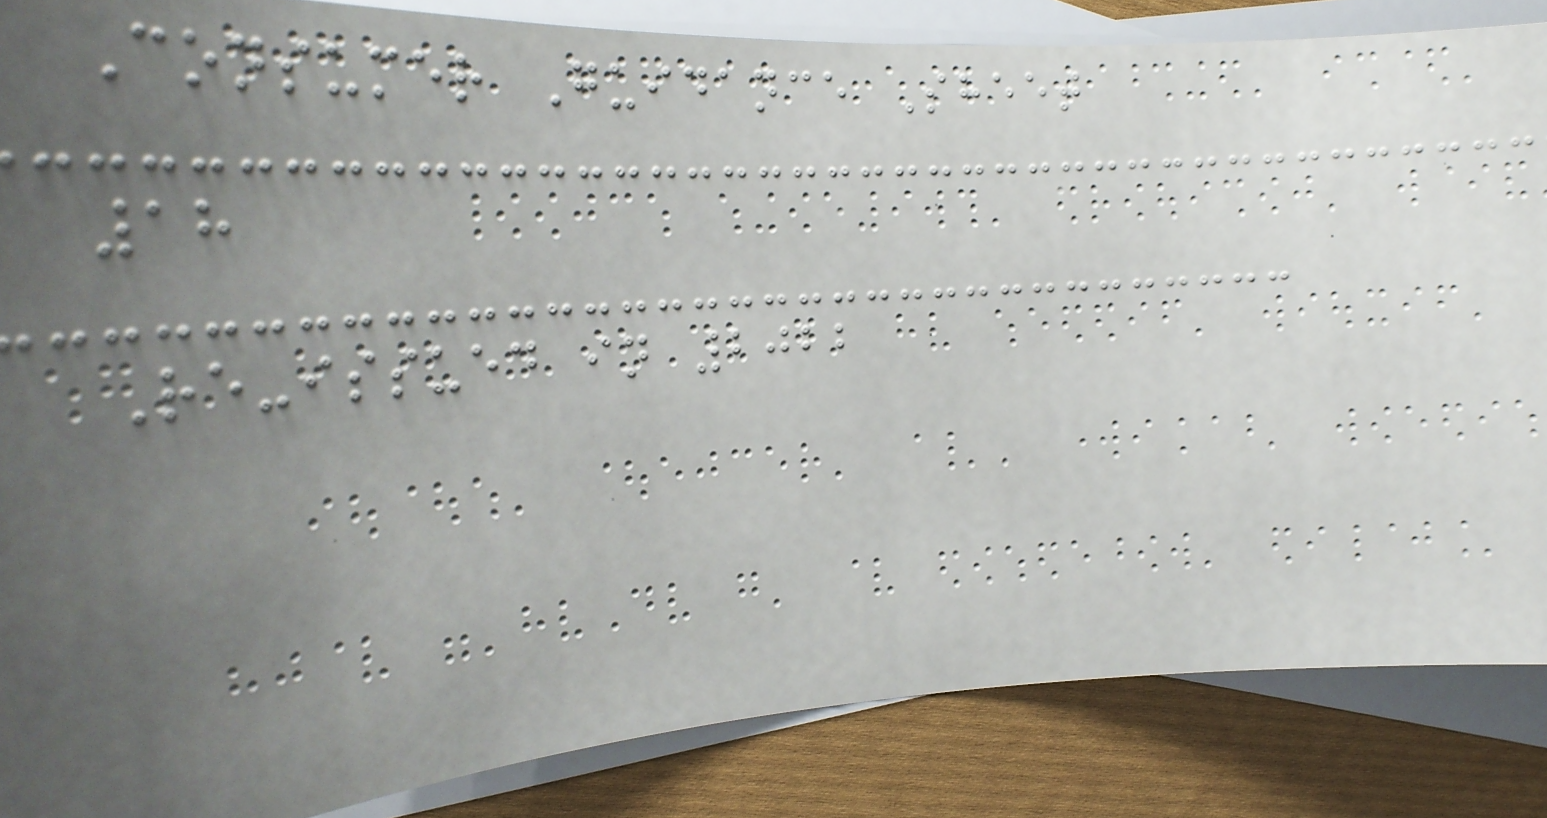Consumer Guidance Sheet
18
Re-issued in 2022
